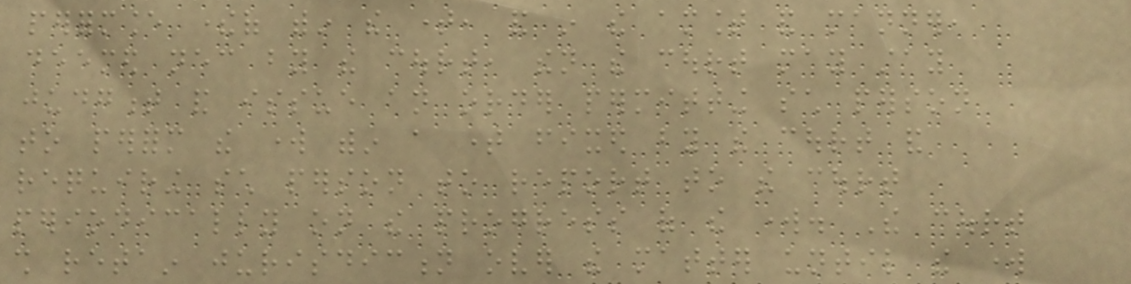performance thereof within the time, and in the amount and manner,
deemed necessary by the court, then the court may stay
judgment and issue an order permitting such person
to perform the work within a time fixed by the court and
requiring such person to report to the court
periodically on the progress of the work. The court
shall retain jurisdiction over the matter until the work
